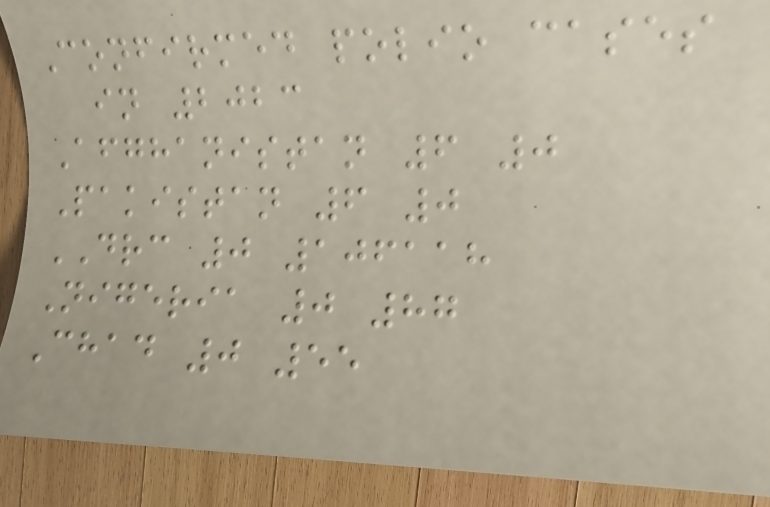Confirmed polio cases
in 2023
Afghanistan 6 0
Pakistan 6 0
DRC 0 106118
Nigeria 0 87
Chad 0 55
